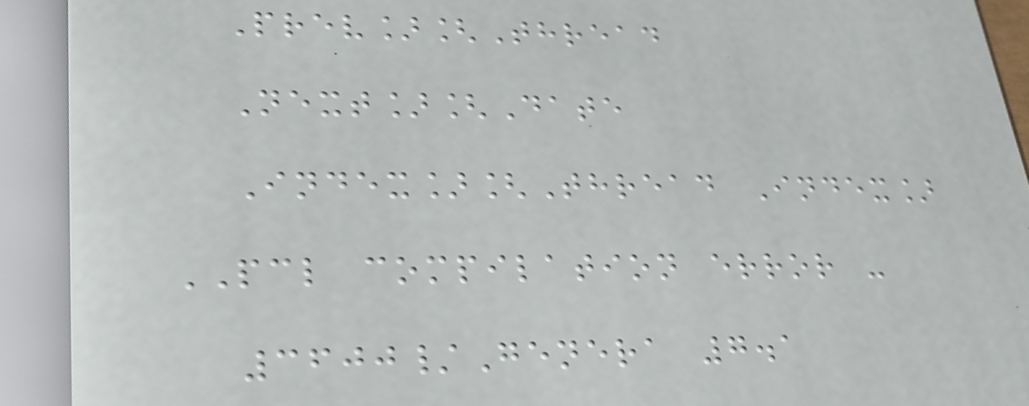Prev][Thread
Next][Date
Index][Thread Index]
PCL compilation error -
3600/Genera 7.1
